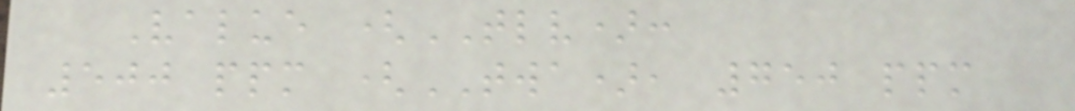Value (TLV):
500 ppm (TWA), 750 ppm
